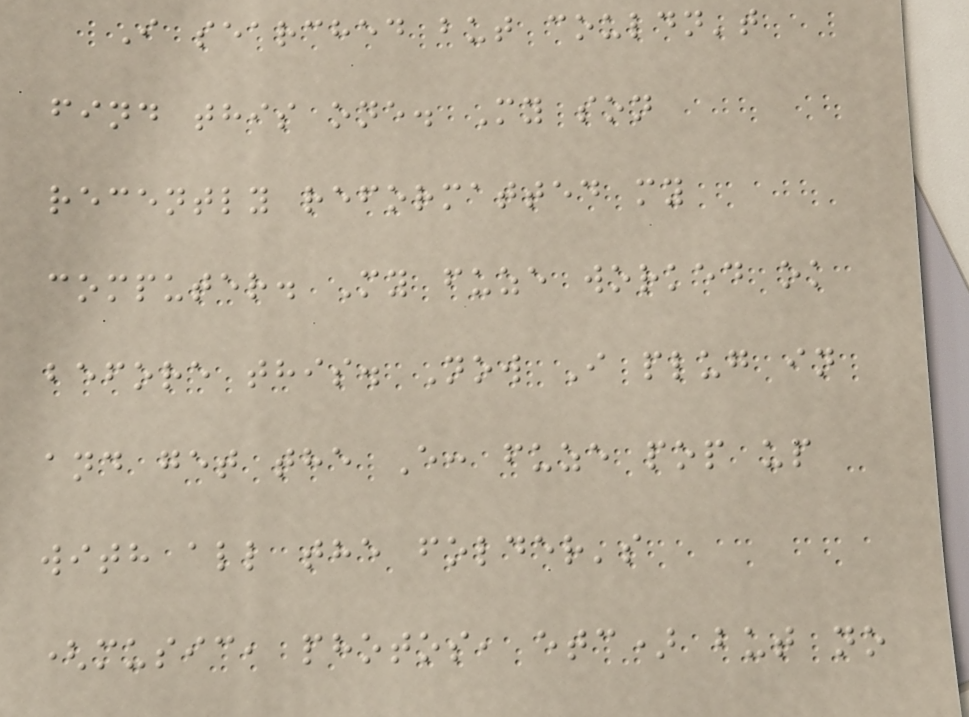I searched but couldn't
find this one. My son
recently reformatted my
computer. My fuze worked ok
before this. Now I plug in
and get the E: fuze pop up
with all the folder's
(music, photos, etc) but no
